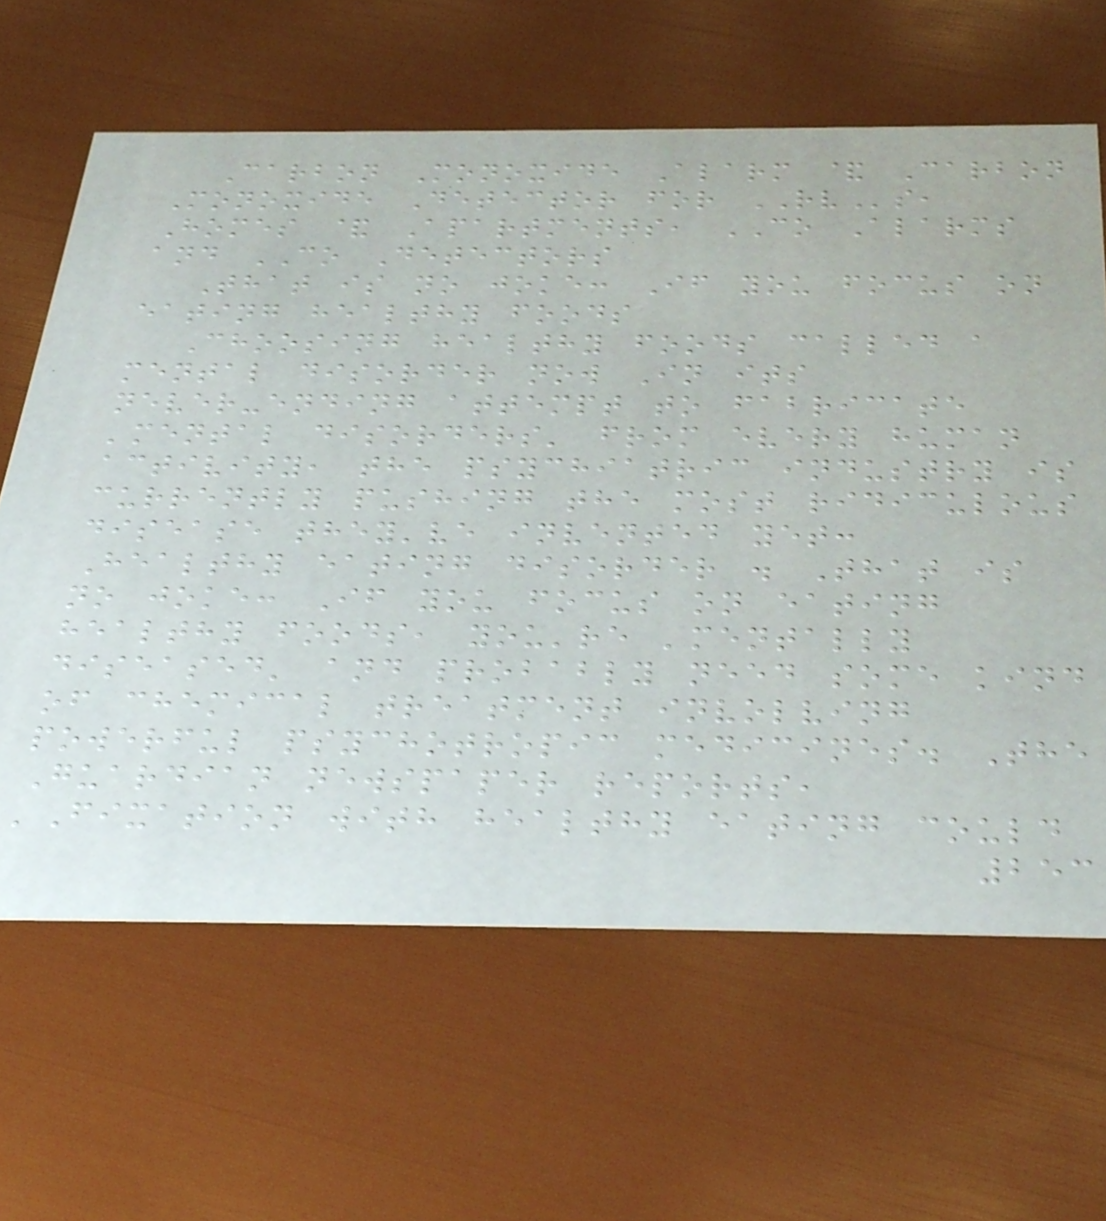Carbon Monoxide Alarm & Carbon
Monoxide Detector for RVs,
Homes & Apartments, CO Alarms
and CO Detectors
That is no joke: If you focus on
eating healthy foods
Choosing healthy foods called a
mental disorder now In its
never-ending attempt to fabricate
'mental disorders' from every human
activity, the psychiatric industry is
currently pushing the most ridiculous
disease they've invented yet:
Healthy eating disorder . That is
no joke: If you focus on eating
healthy foods, you're 'mentally
diseased' and probably need some kind
of chemical treatment involving
powerful psychotropic medicines. The
Guardian newspaper reports,
'Fixation with healthy eating could
253
